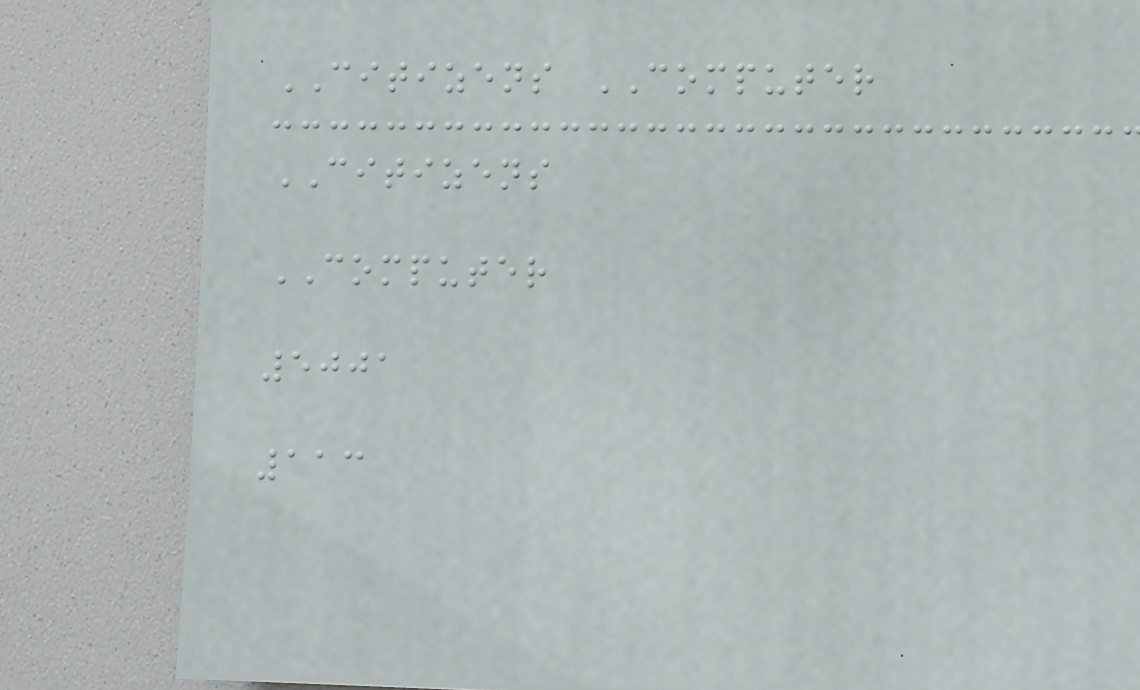CITIZENS COMPUTER
CITIZENS
COMPUTER
5001
113
